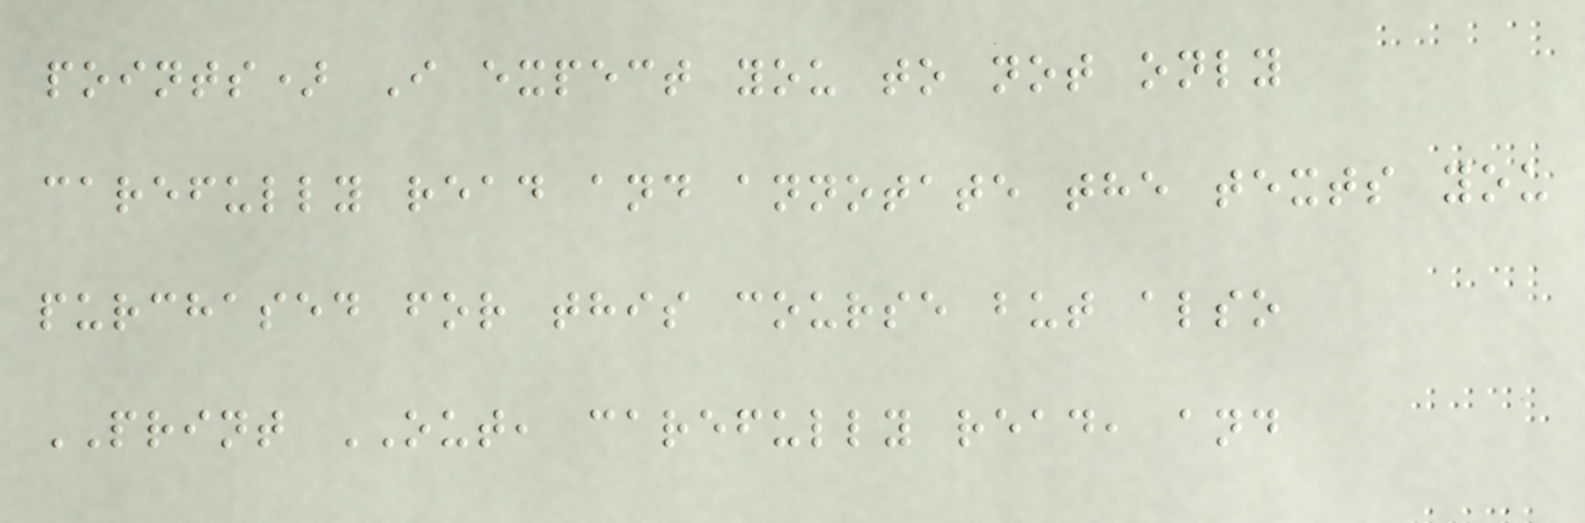points) I expect you to not only
carefully read and annotate the texts you
purchased for this course but also
PRINT OUT, carefully read, and
